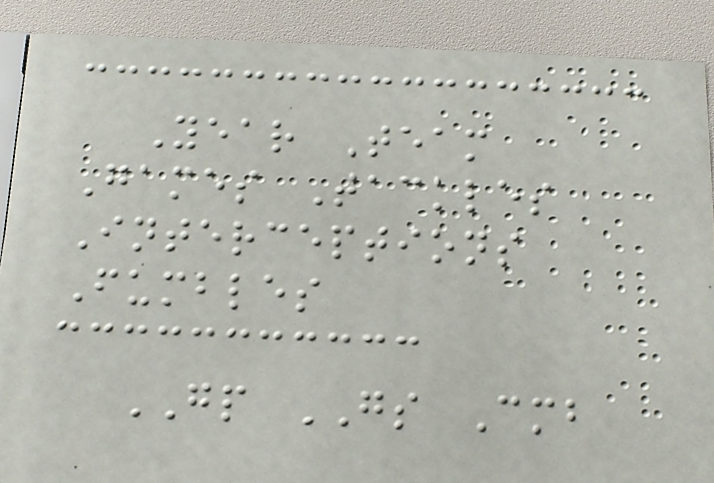Year Team
Games Tackles
Interceptions
Fumbles
GP GS Cmb
